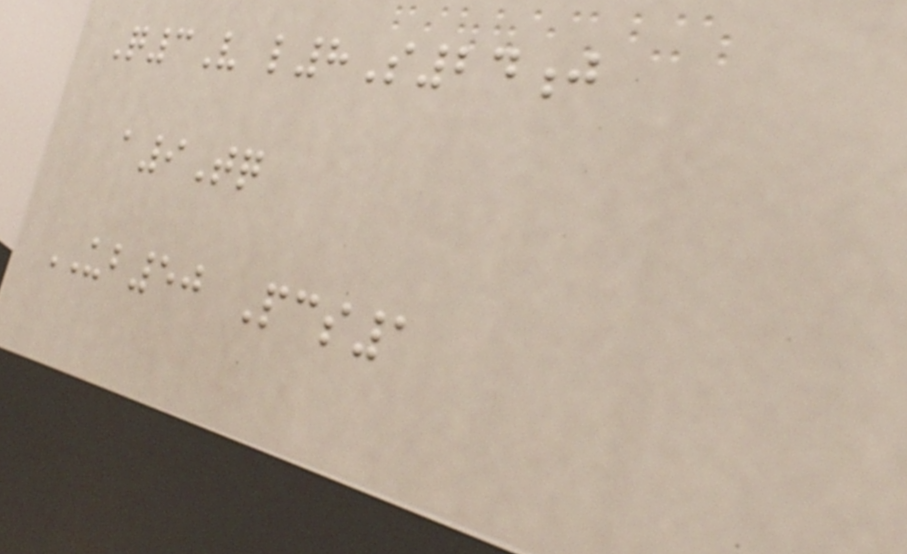Q3V l8S24j
a9Tq
UB50 Pcs1
